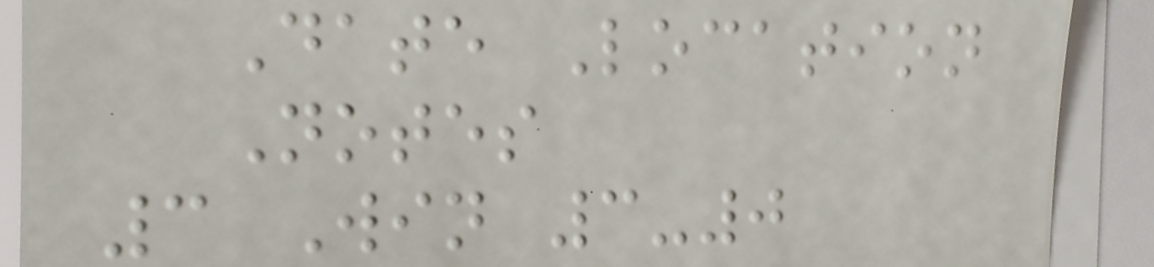Date Location
Notes
3 Win 3-0
